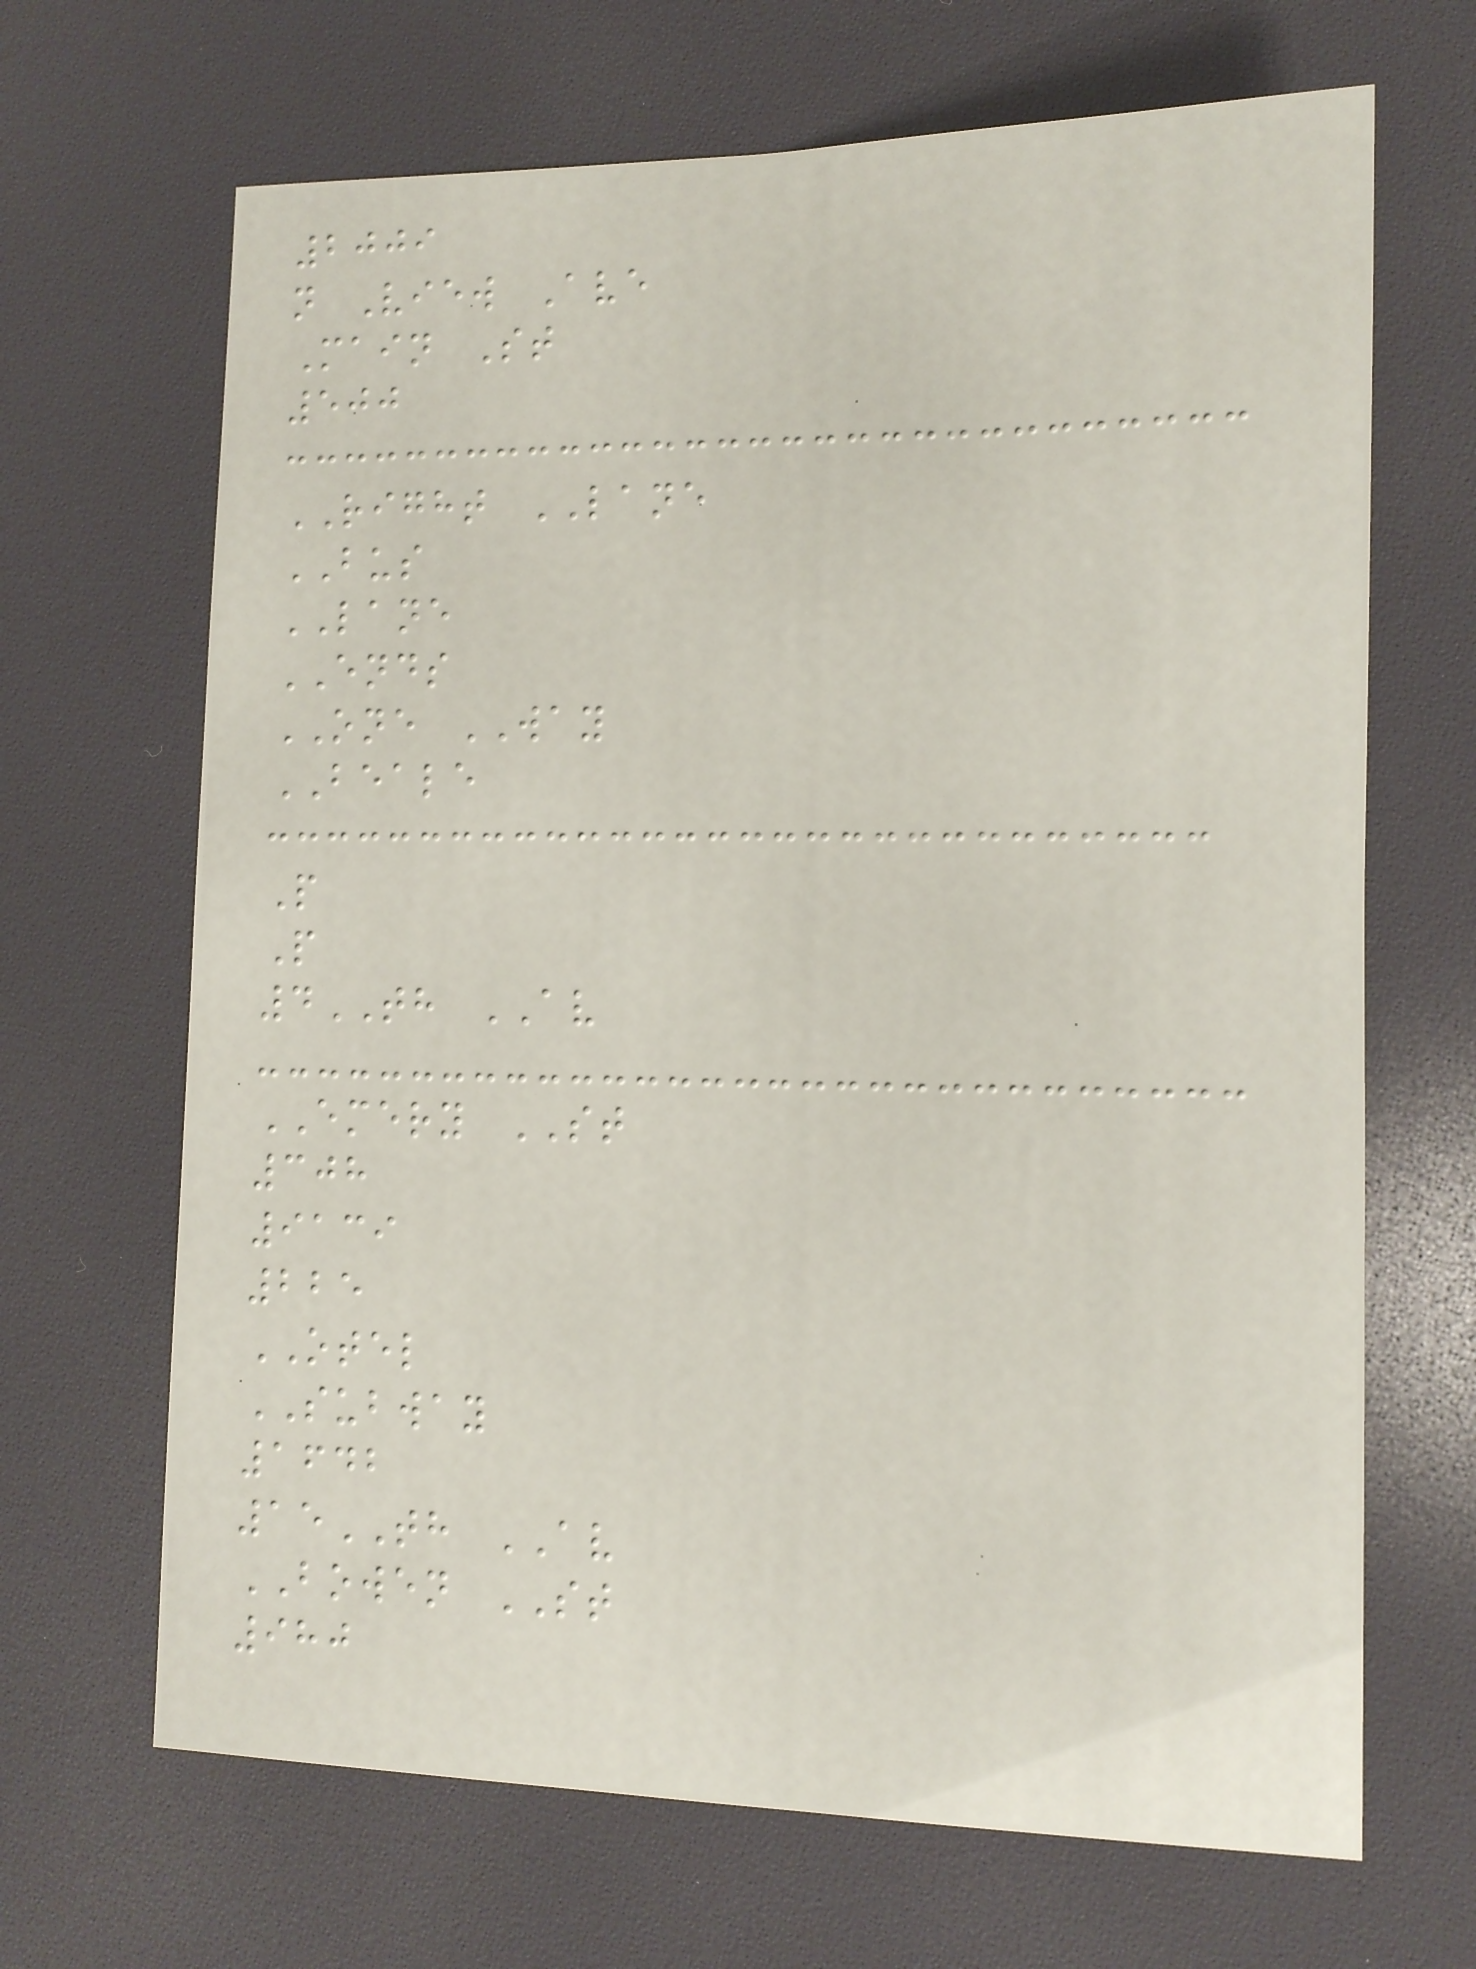2009
n View Ave
Main St
500
RIGHT LANE
BUS
LANE
ENDS
ONE WAY
BEALE
P
P
4TH AV
EMERY ST
308
9139
225
OTEL
SUBWAY
1642
15TH AV
BOWEN ST
980
